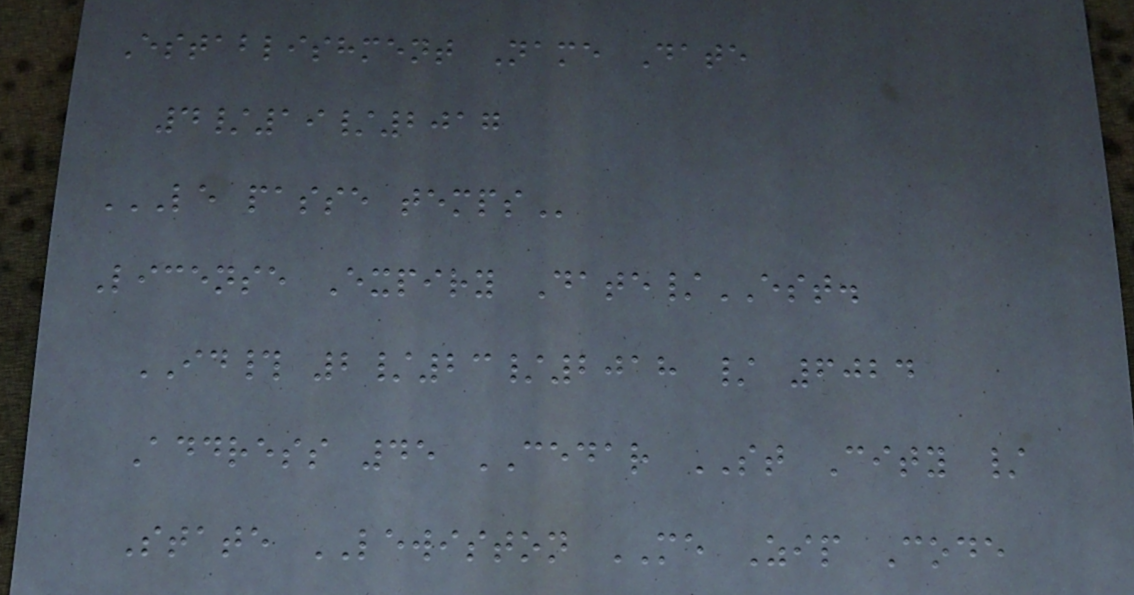Establishment Name Date
4/19/2017
LE PASSE TEMPS
License Expiry Date/EST.
ID# 2/23/2018 / 6024
Address 45 CEDAR ST City /
State LEWISTON ME Zip Code
